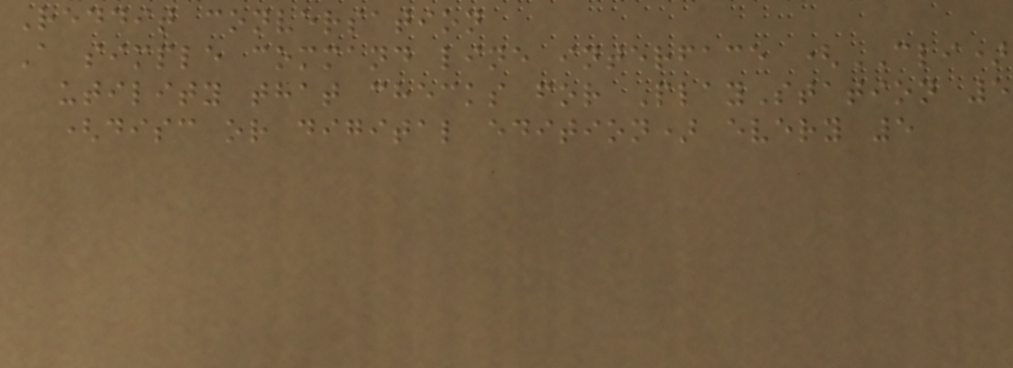Reddit conversation
A simple command line interface (CLI)
utility that checks for PlayStation 5
(disc or digital edition) every 5
